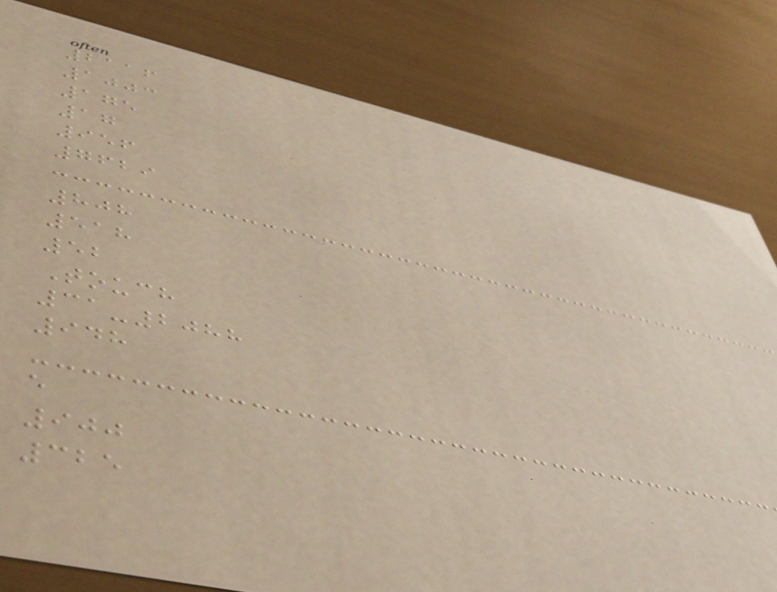2116
1003
175
17
956
7629
808
518
52
Touch
31-2088
948
e
900
325
